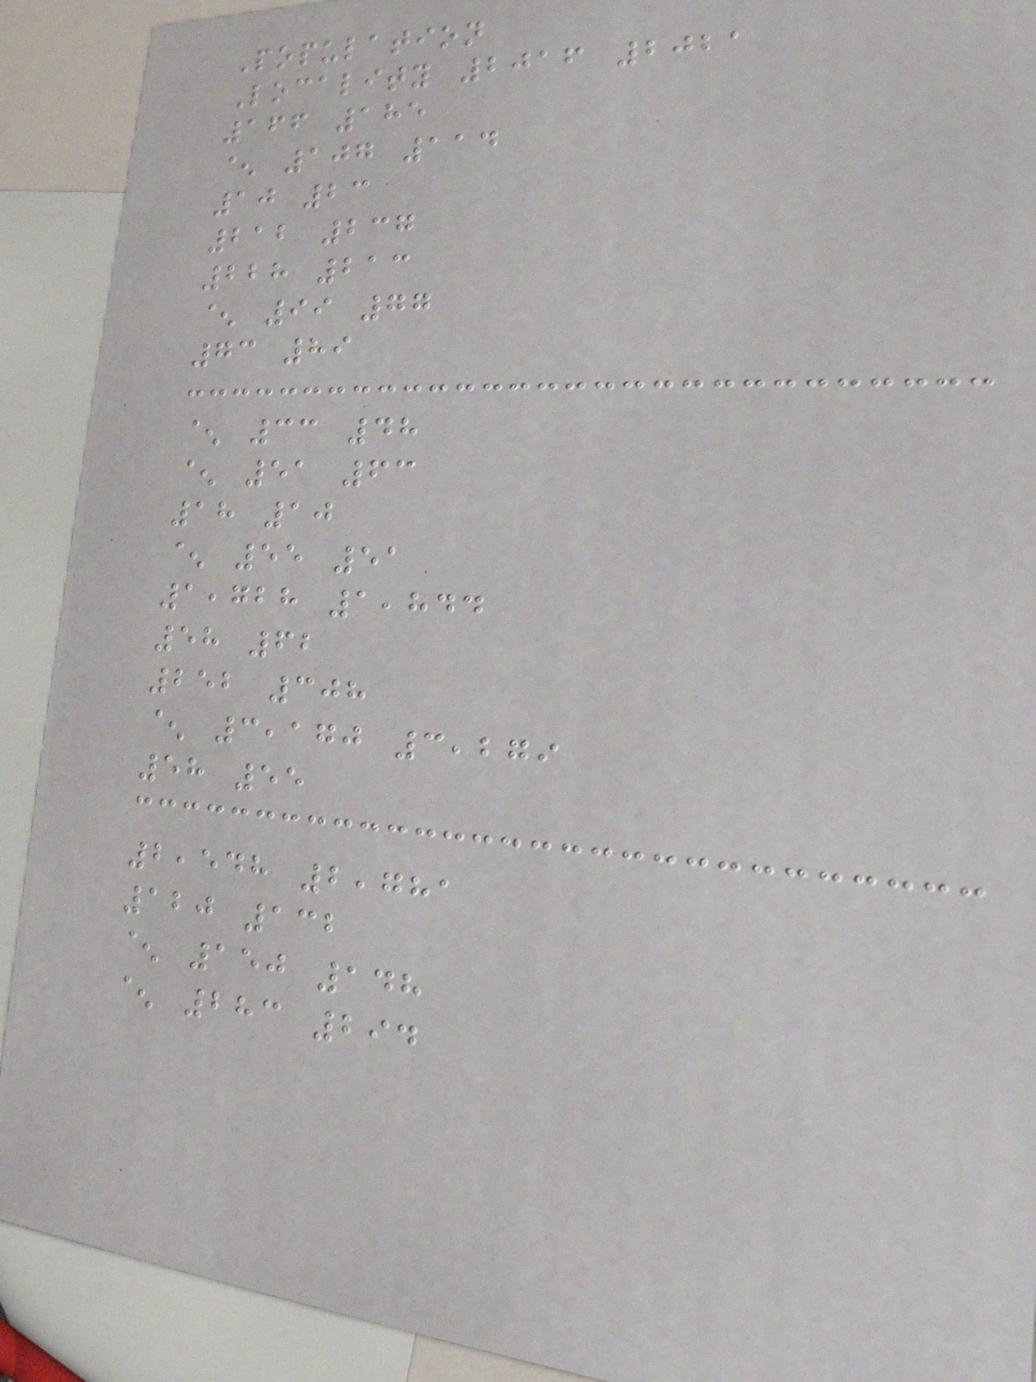Population
Locality 2016 2021
166 185
^ 107 114
10 23
212 237
228 213
^ 99 77
73 89
^ 33 48
^ 51 63
18 10
^ 55 51
1,728 1,844
58 62
252 308
^ 3,170 3,279
58 55
2,548 2,781
120 132
^ 150 148
^ 283 294
